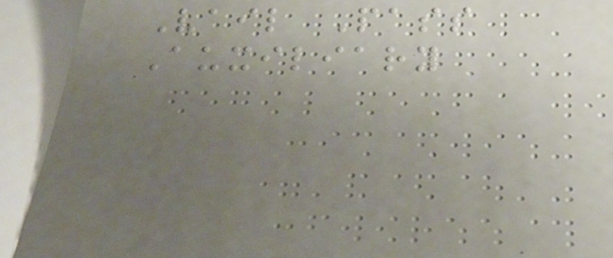Vail Pass
Auxiliary
